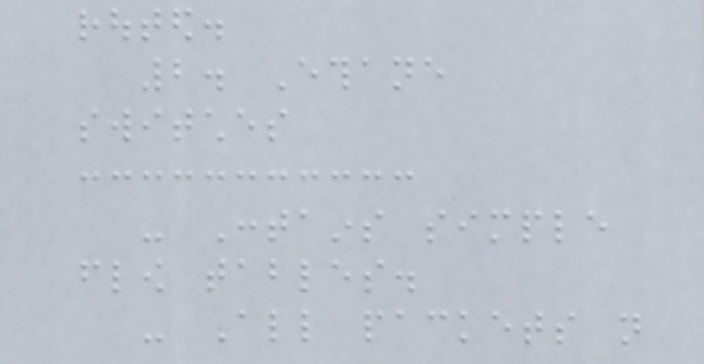routed.
2. Ethane
switches
- Contains simple
flow tables.
- All packets not
